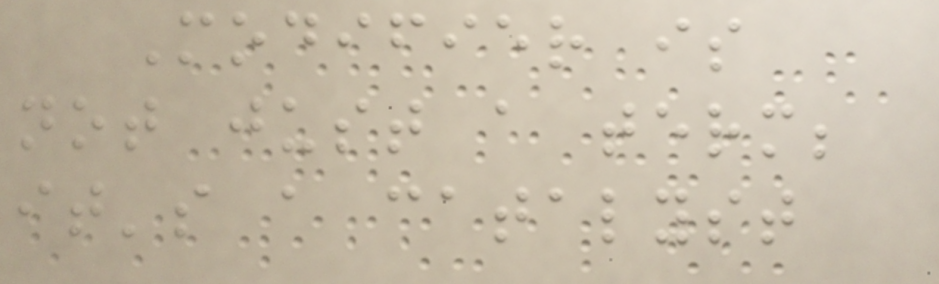Modifier is
not just a term;
it's a catalyst
